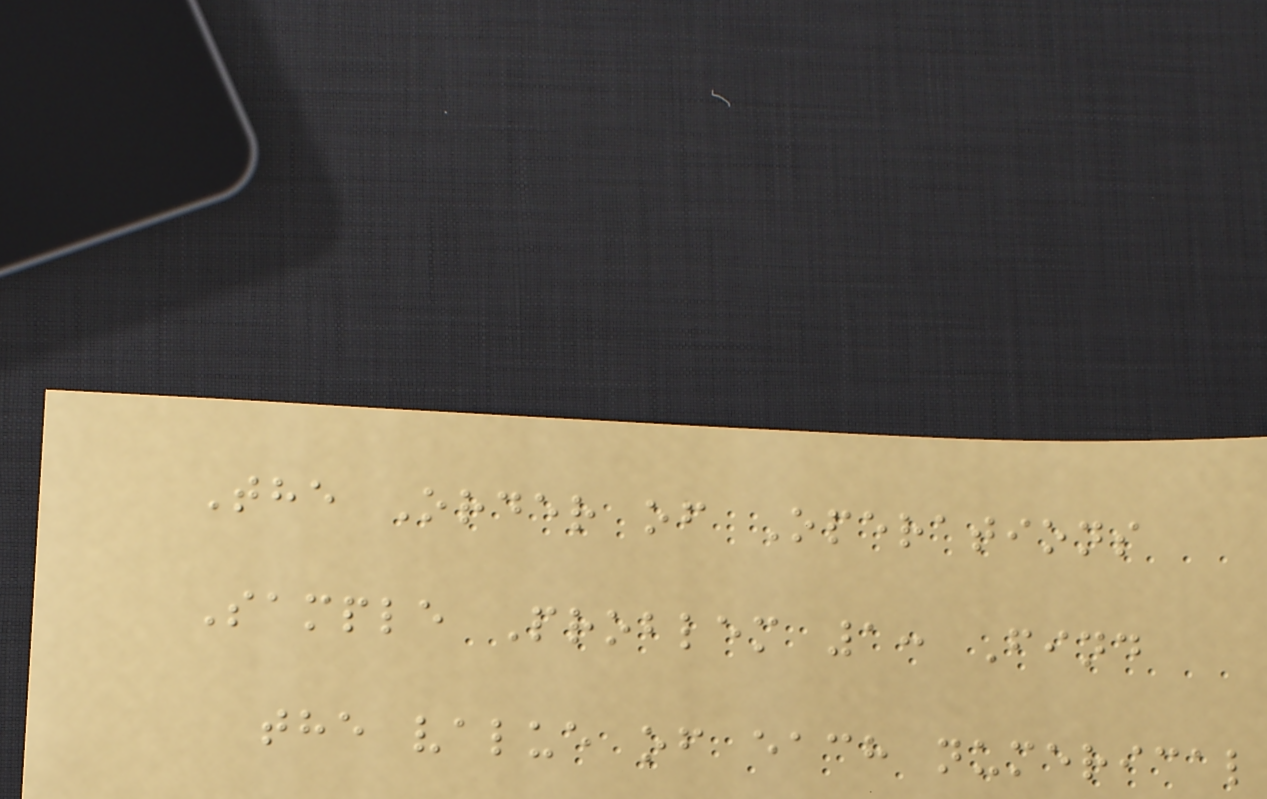The Order of Operations
Sample Problem 1: Find
the value of each numerical
